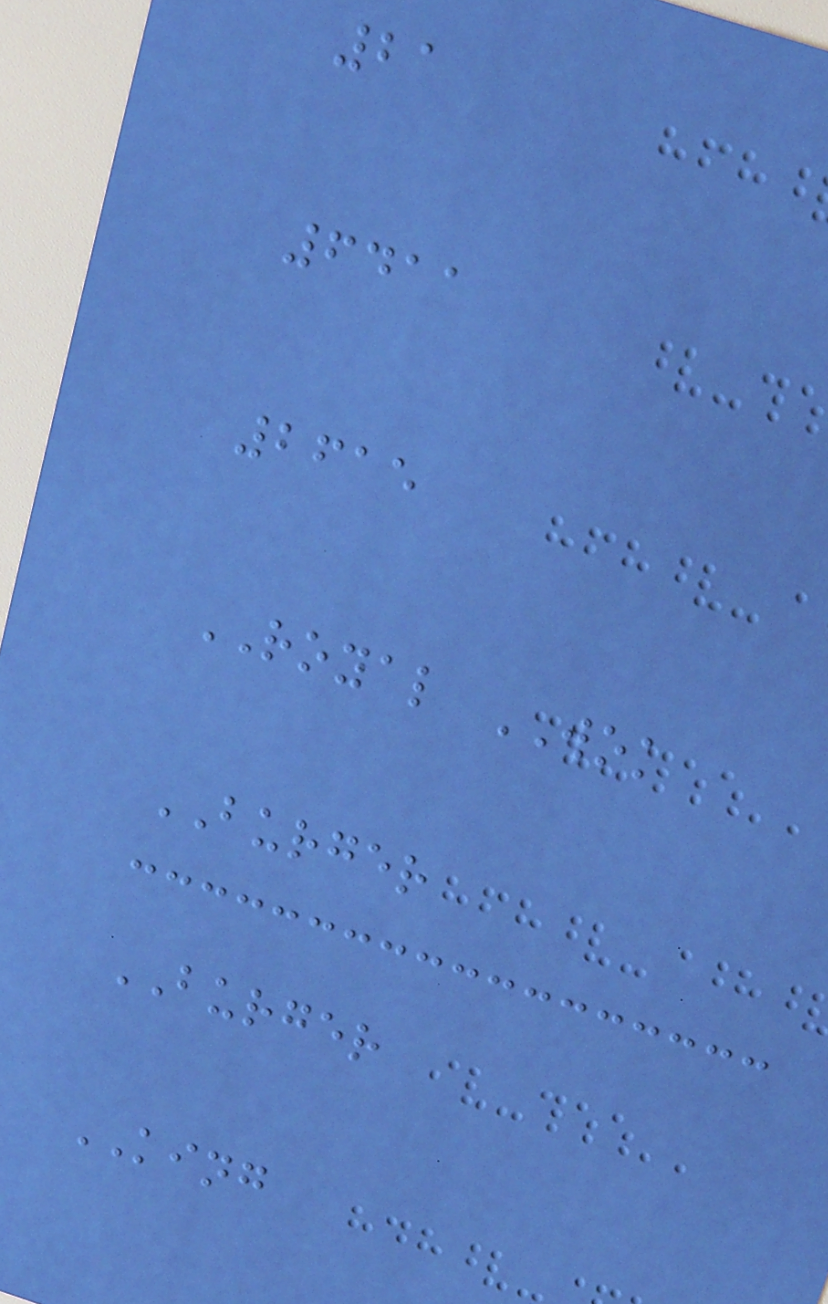21
6411
2615
ROYAL WOK
BURGER
BURGER
KING
